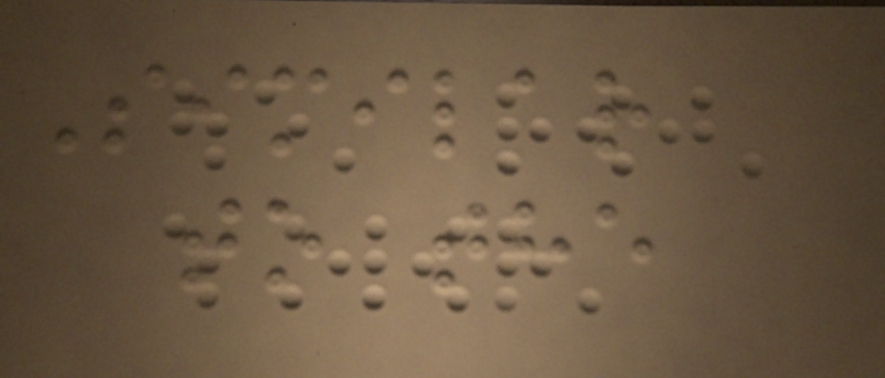Similar
to the
